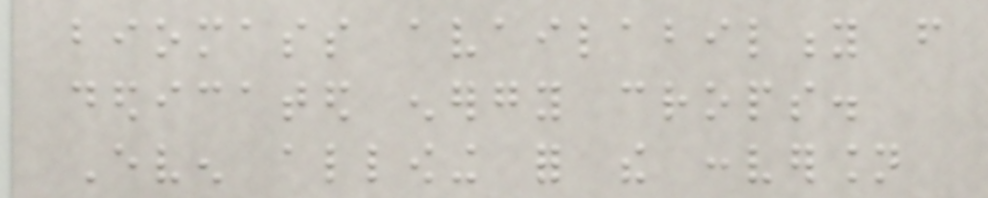biomass availability from
dedicated energy crops.
Even allowing for the conversion
